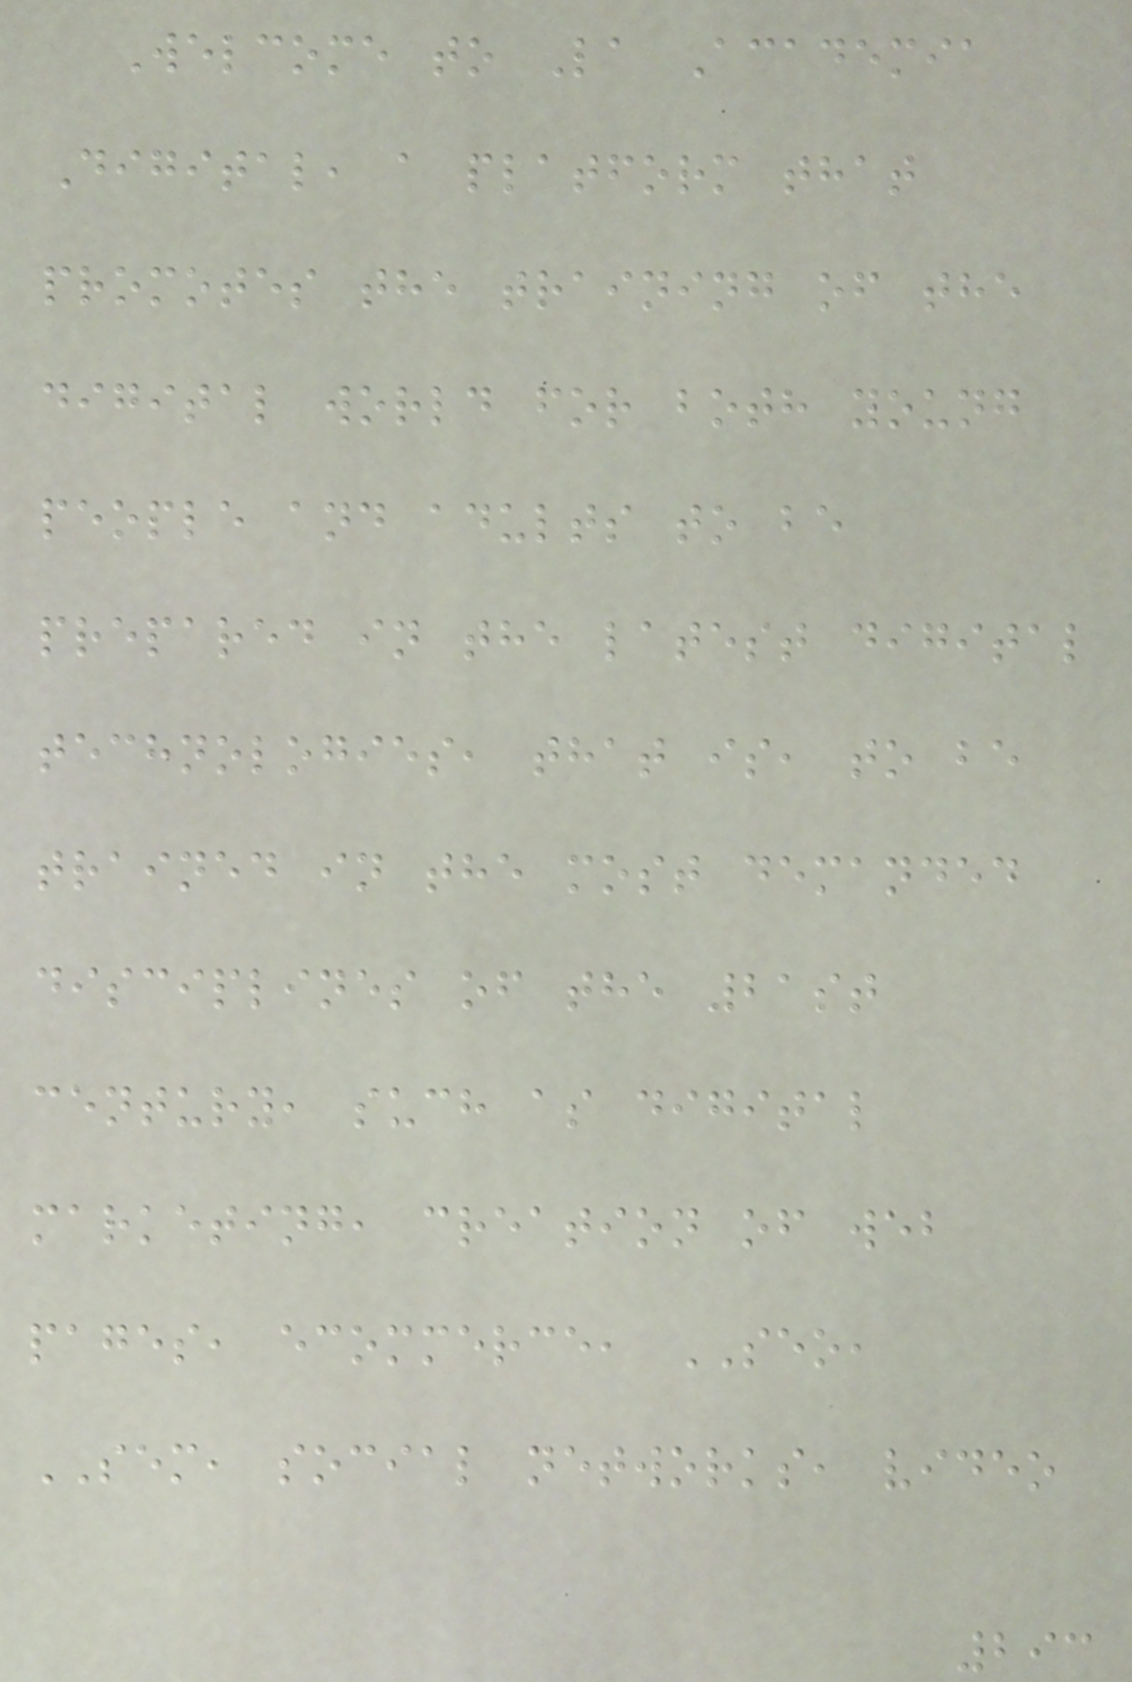Welcome to La Academia
Digital, a platform that
promotes the training of the
digital world for both young
people and adults to be
prepared in the latest digital
technologies, that is, to be
trained in the most demanded
disciplines of the 21st
century, such as digital
marketing, creation of web
pages, ecommerce, SEO,
SEM, social networks, video
293
